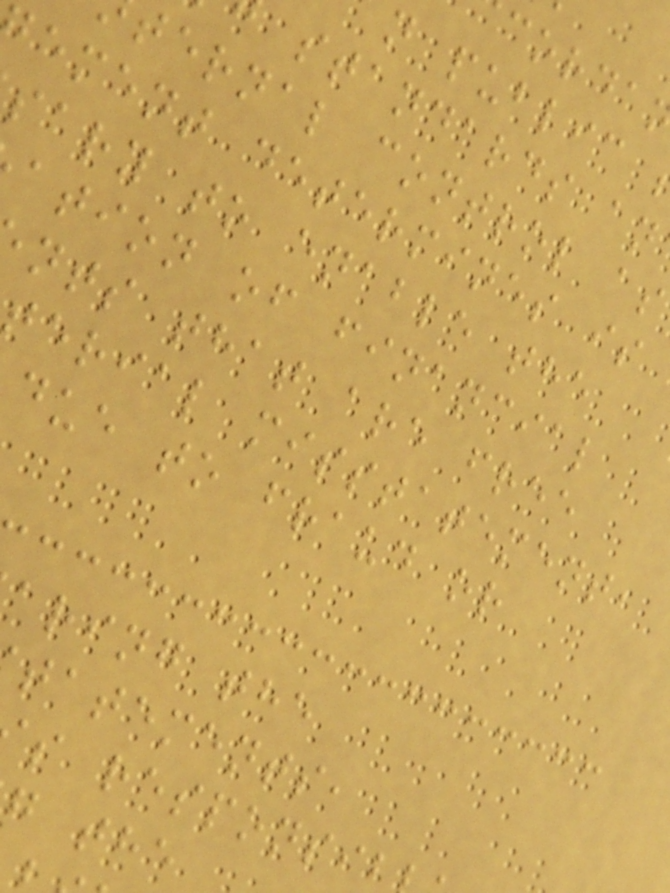n public
standards an
ternal control as
ement determines is
sary to enable the
ation of financial
nts that are free
terial misstatement,
due to fraud or
aring the
tatements,
s responsib
g the
